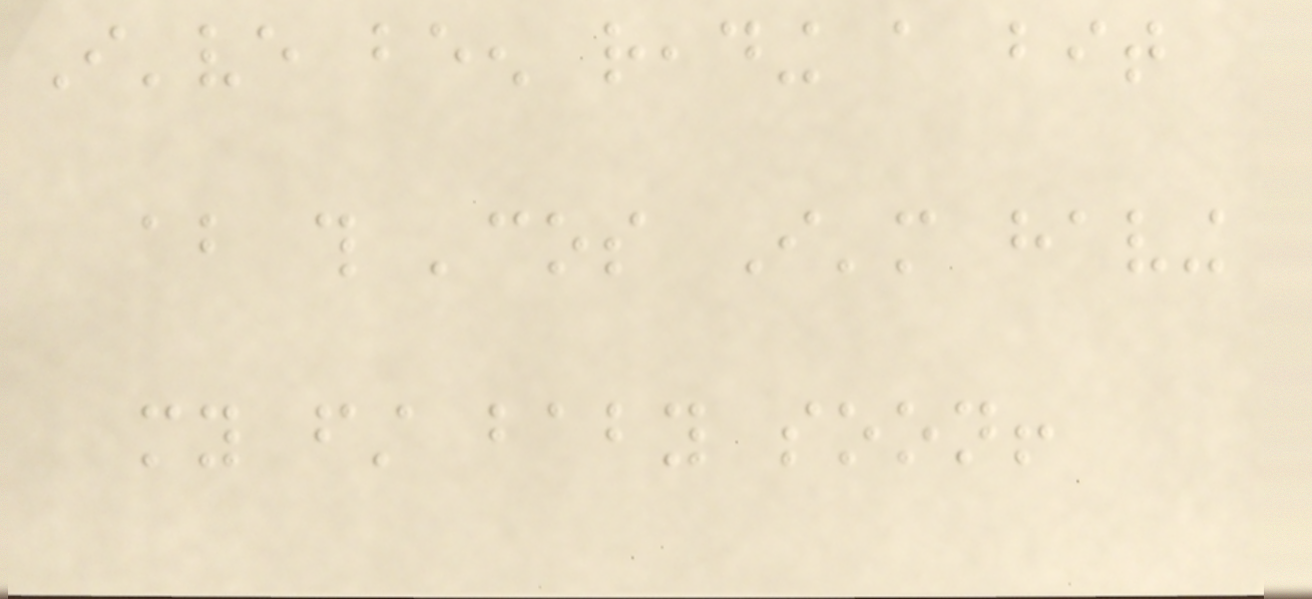I've been reading a bit
about this 'cos I'm having
my first baby soon!
